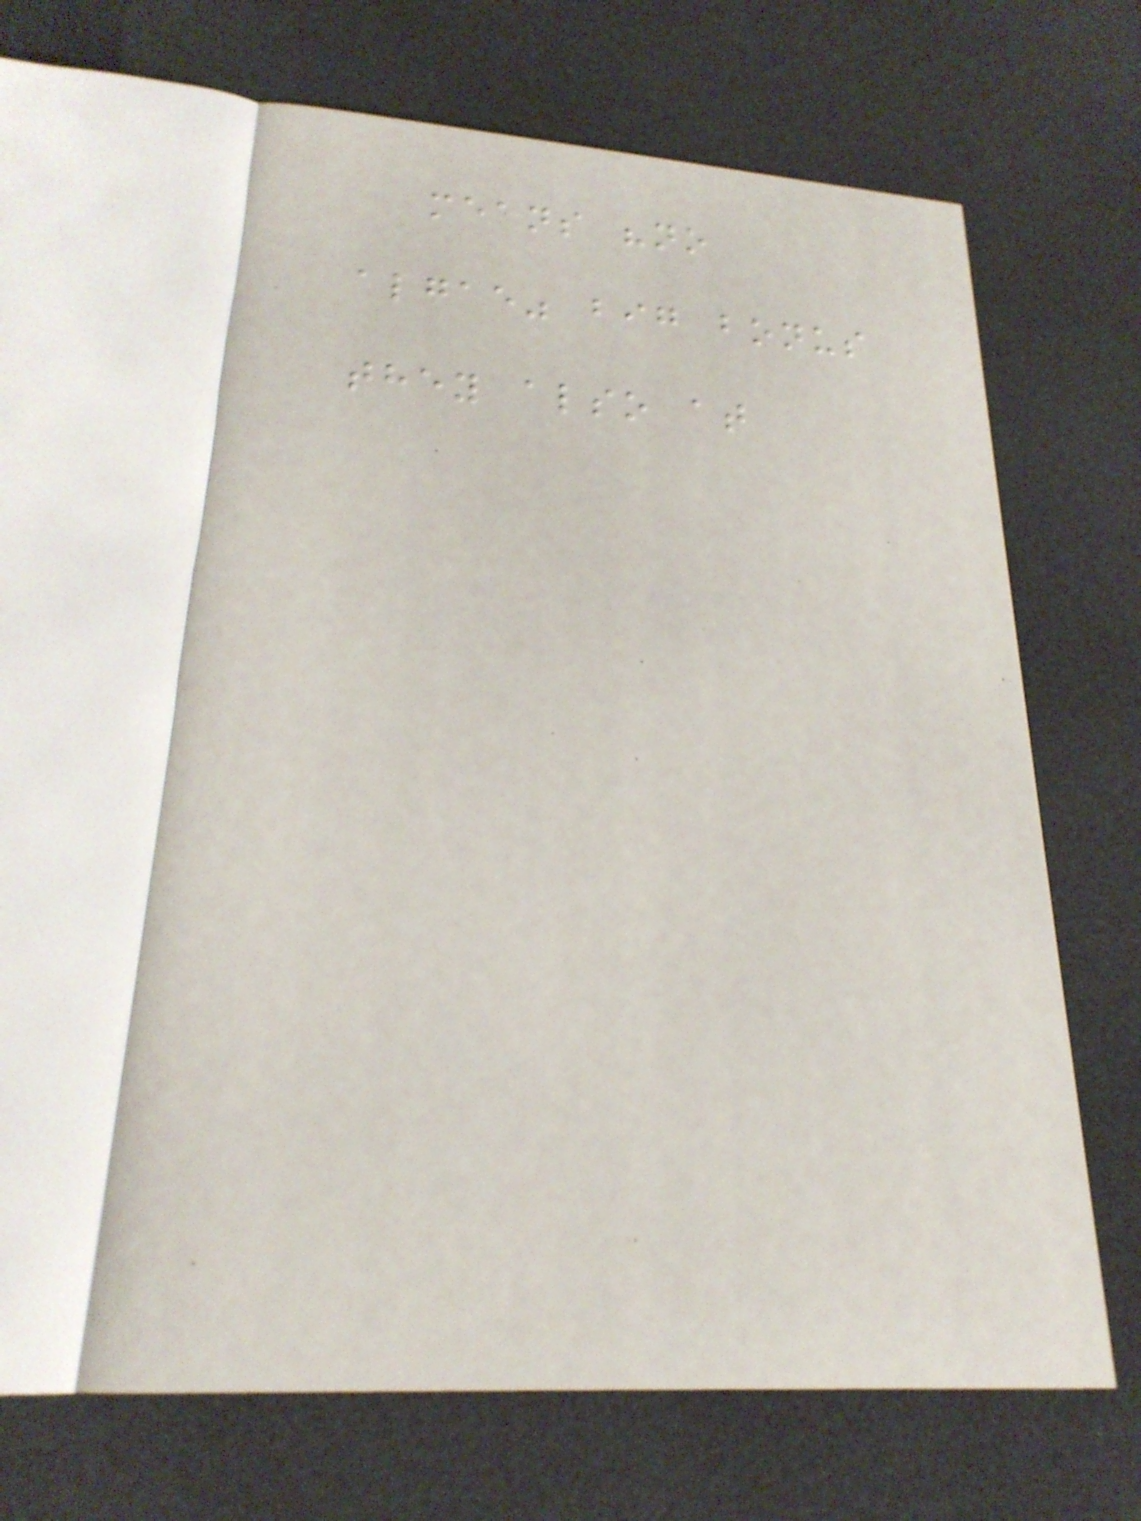means "no
algae" big bonus
they also at
